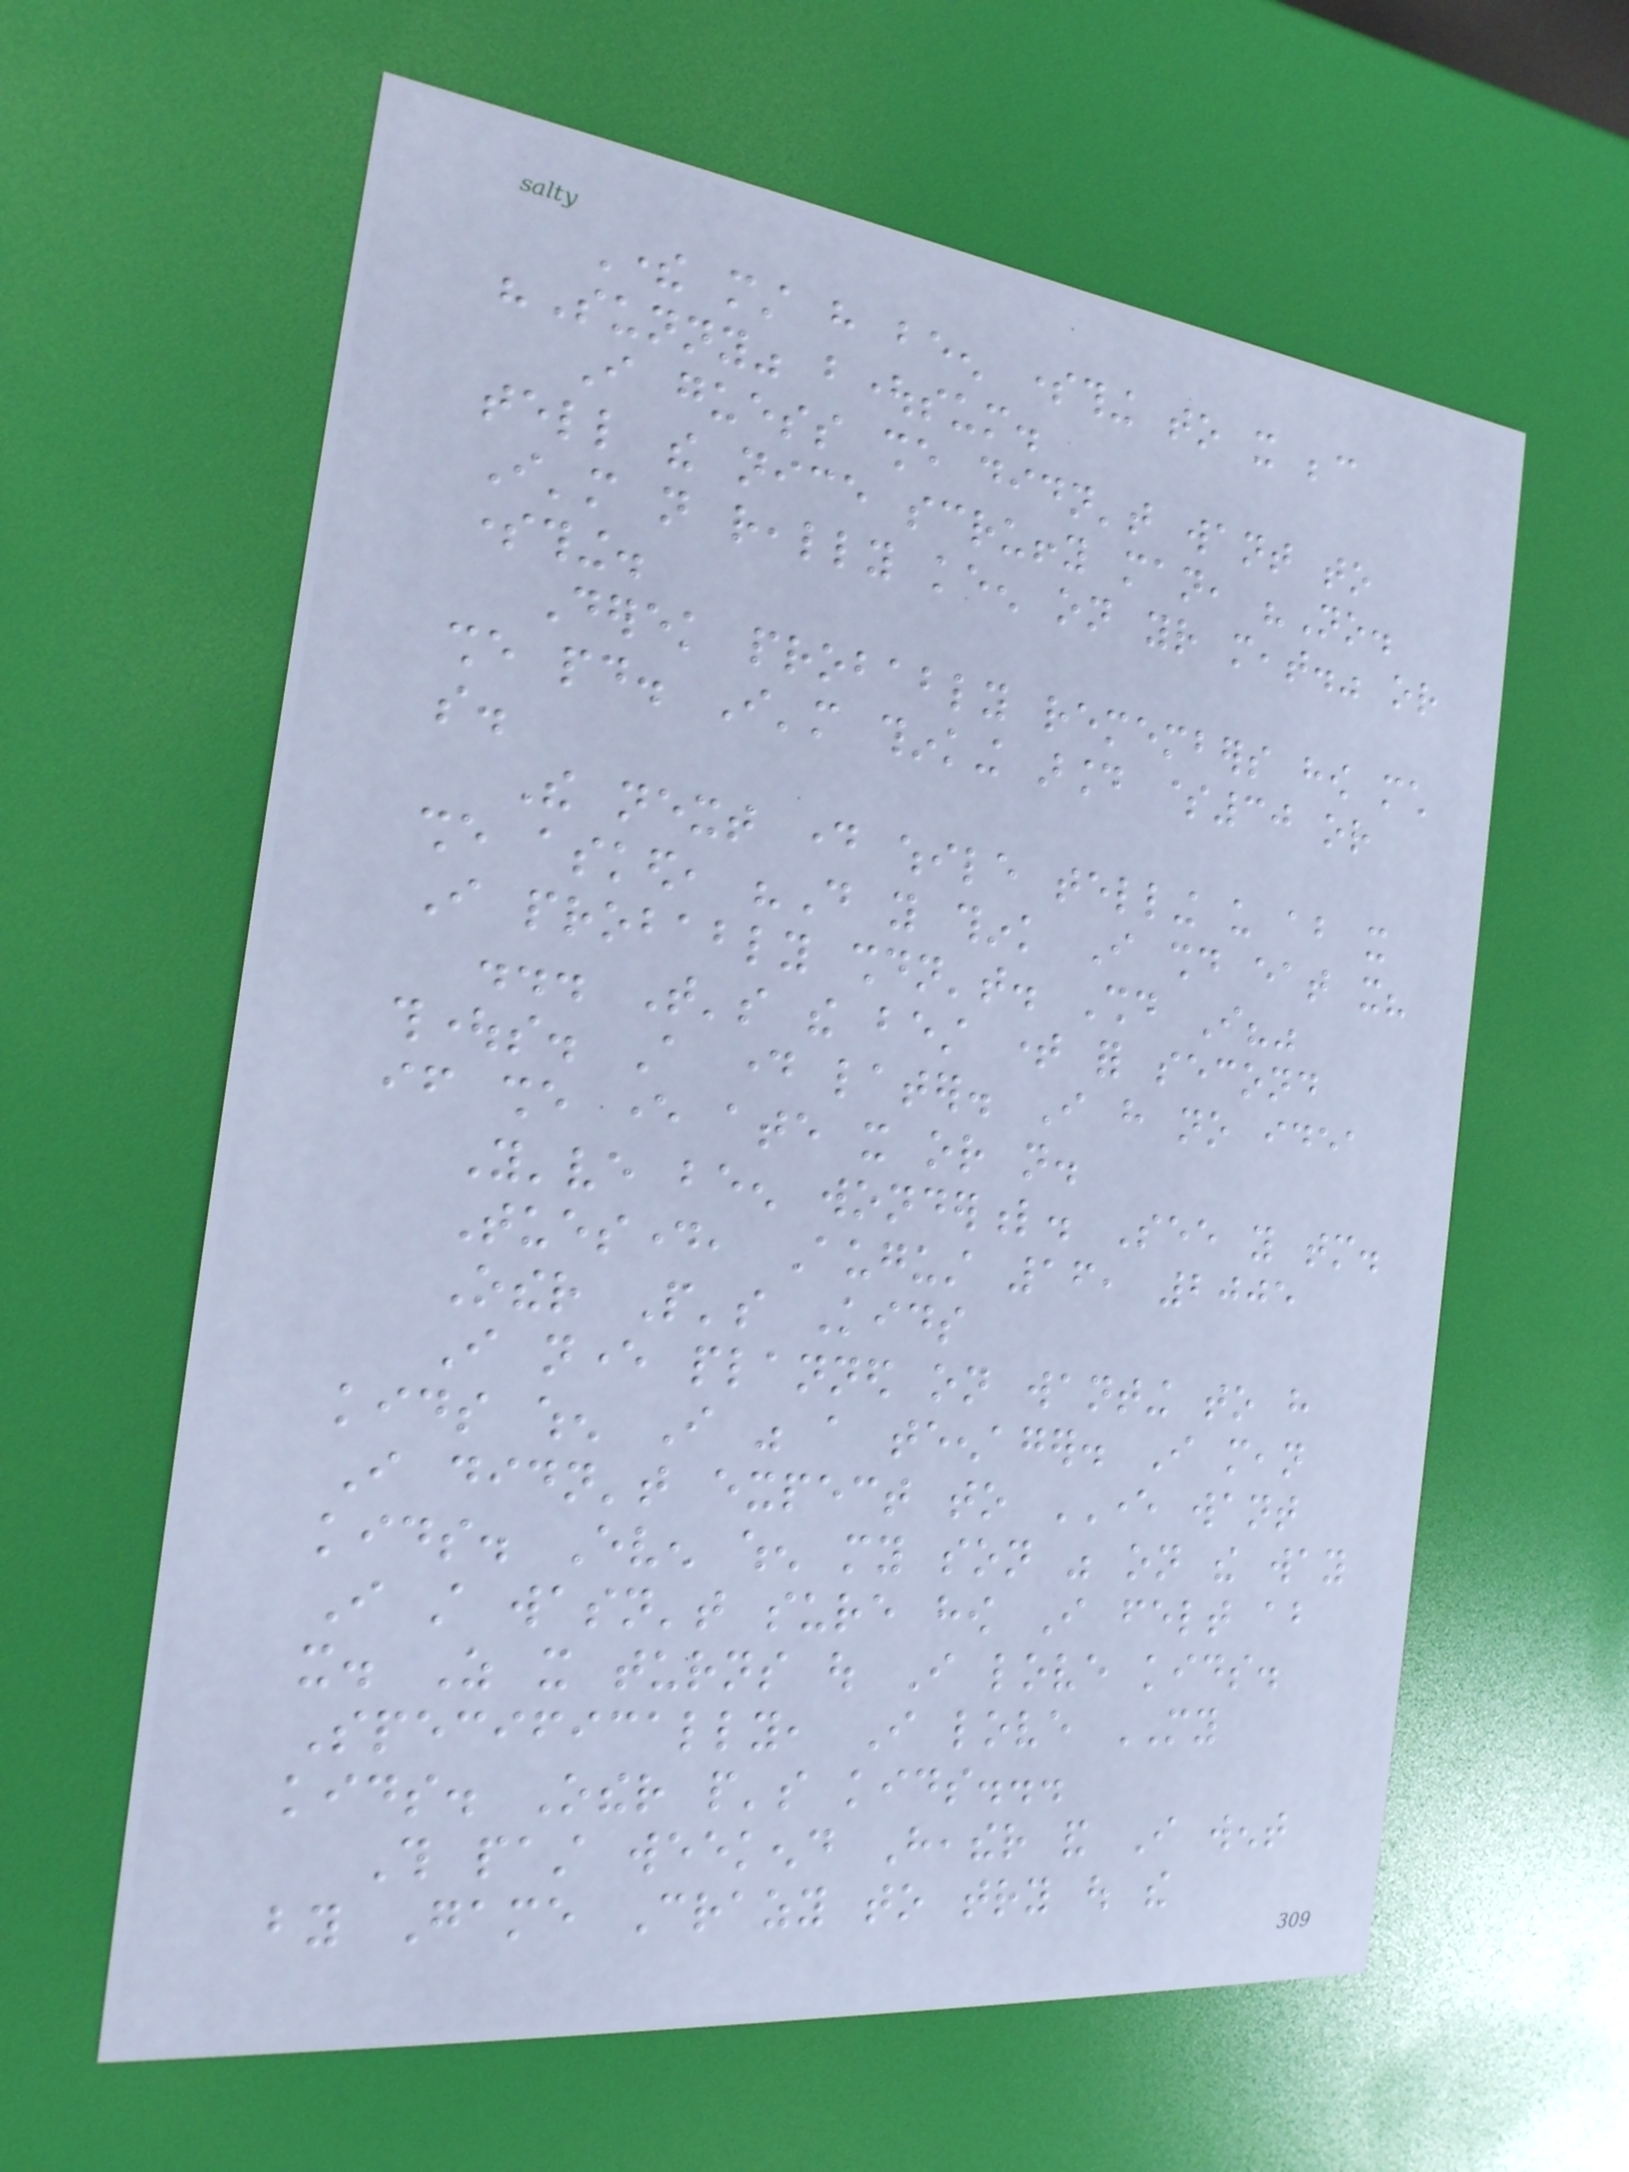There must have been something to it because
"Sunny" boughtsum.
I guess she didn't want to
tell the nice scruffy man, "No.
I'm not really keen on your meat." or
something.
Derek probably remembers how much
she paid. I'm thinking around $30 or
so.
The next day while telling us about it
she asked, "Do you think I should eat it?
I probably shouldn't. Should I?"
... That's the best time for second
thoughts. A day later. I have no idea
if she ever ate it or not.
You've been wonderful. See you tomorrow.
Tuesday, August 16, 2005
Other People's Kids
I never planned on wanting to have
kids when I was a teenager. I mean
I didn't expect to EVER want
kids. Even when my son was on the way
I still wasn't sure how I felt about
it. As it turns out I love kids.
Specifically, I love MY
kids. Other people's kids...
This past weekend Heather and I went
by Game Crazy to try out the
